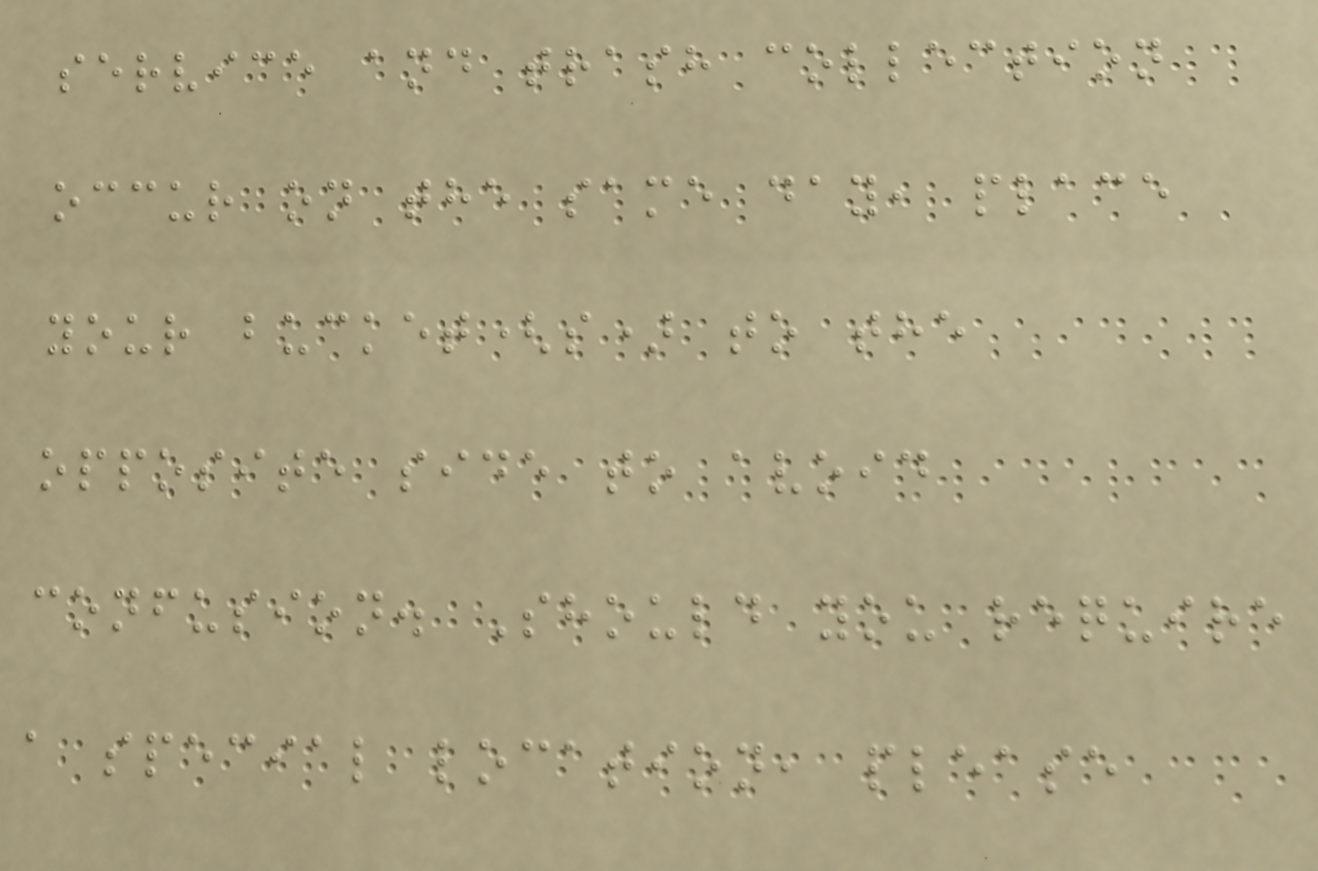service and trash collection
occur on the same day, place
your bucket(s) to the
opposite side to avoid
confusion. Should you require
a special location, please
